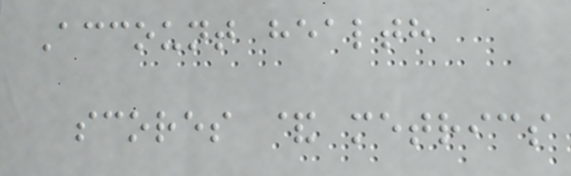Account health
scores & metrics
